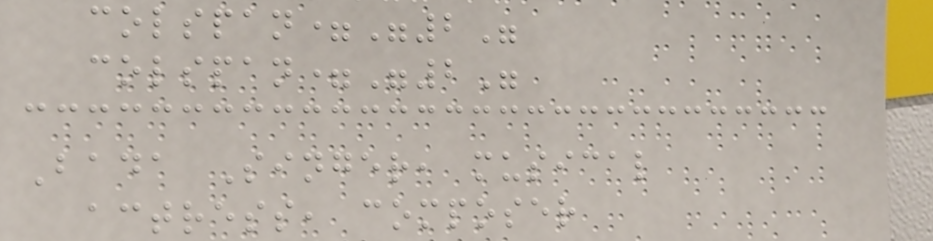colspan="2"
colspan="2"
Bada Singer, musical
actress, composer
